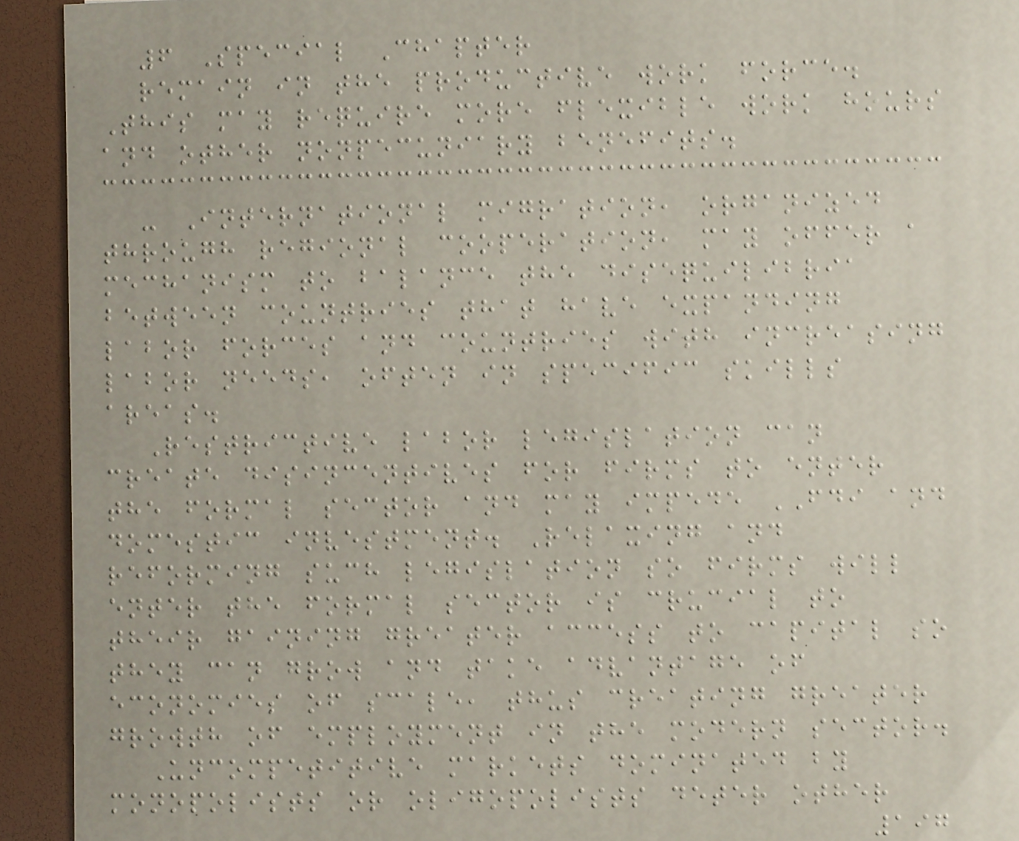6 Special Chapter
remain in the productive work force.
This may require more flexible work hours
and other nonpecuniary benefits.
- International migration, organized
through regional cooperation, may offer a
mechanism to balance the disequilibria
between countries that have expanding
labor forces and countries with increasing
labor needs, often in specific skills
areas.
Restrictive labor legislation can
create disincentives for firms to enter
the formal sector and may impede FDI and
domestic investment. Relaxing and
reforming such legislation so firms will
enter the formal sector is crucial to
their gaining greater access to capital so
they can grow and take advantage of
economies of scale, thus creating greater
growth of employment in the modern sector.
Uncompetitive markets dominated by
monopolists or oligopolists deter other
197
